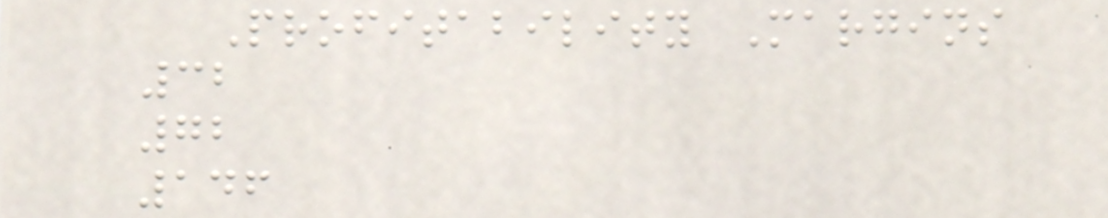Profitability Margins
32
72
146
